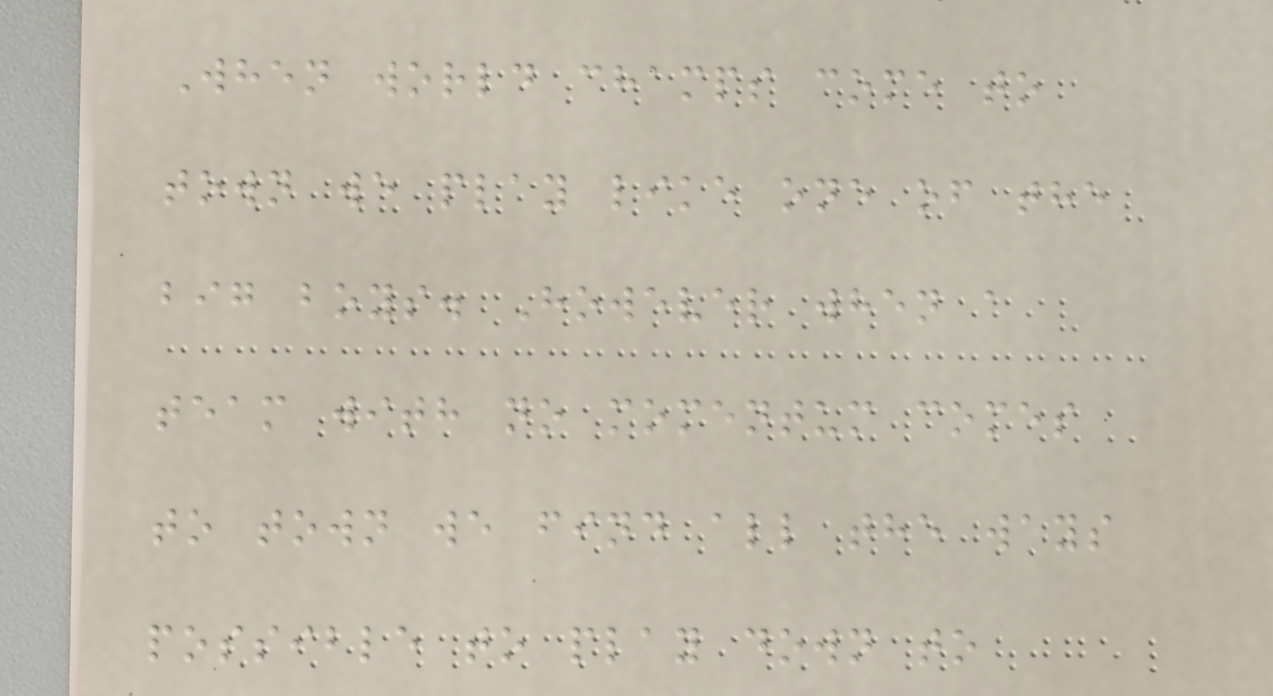When world champs come to
town we play like one of the
big boys. However when a
team with no momentum comes
to town we find all the ways
possible to play down to
